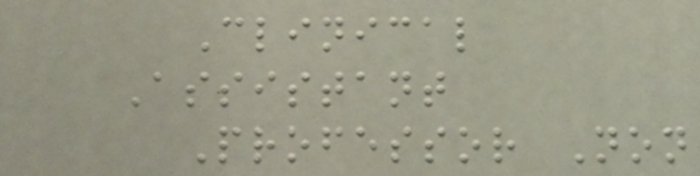Clinical
Assistant
Professor Non
